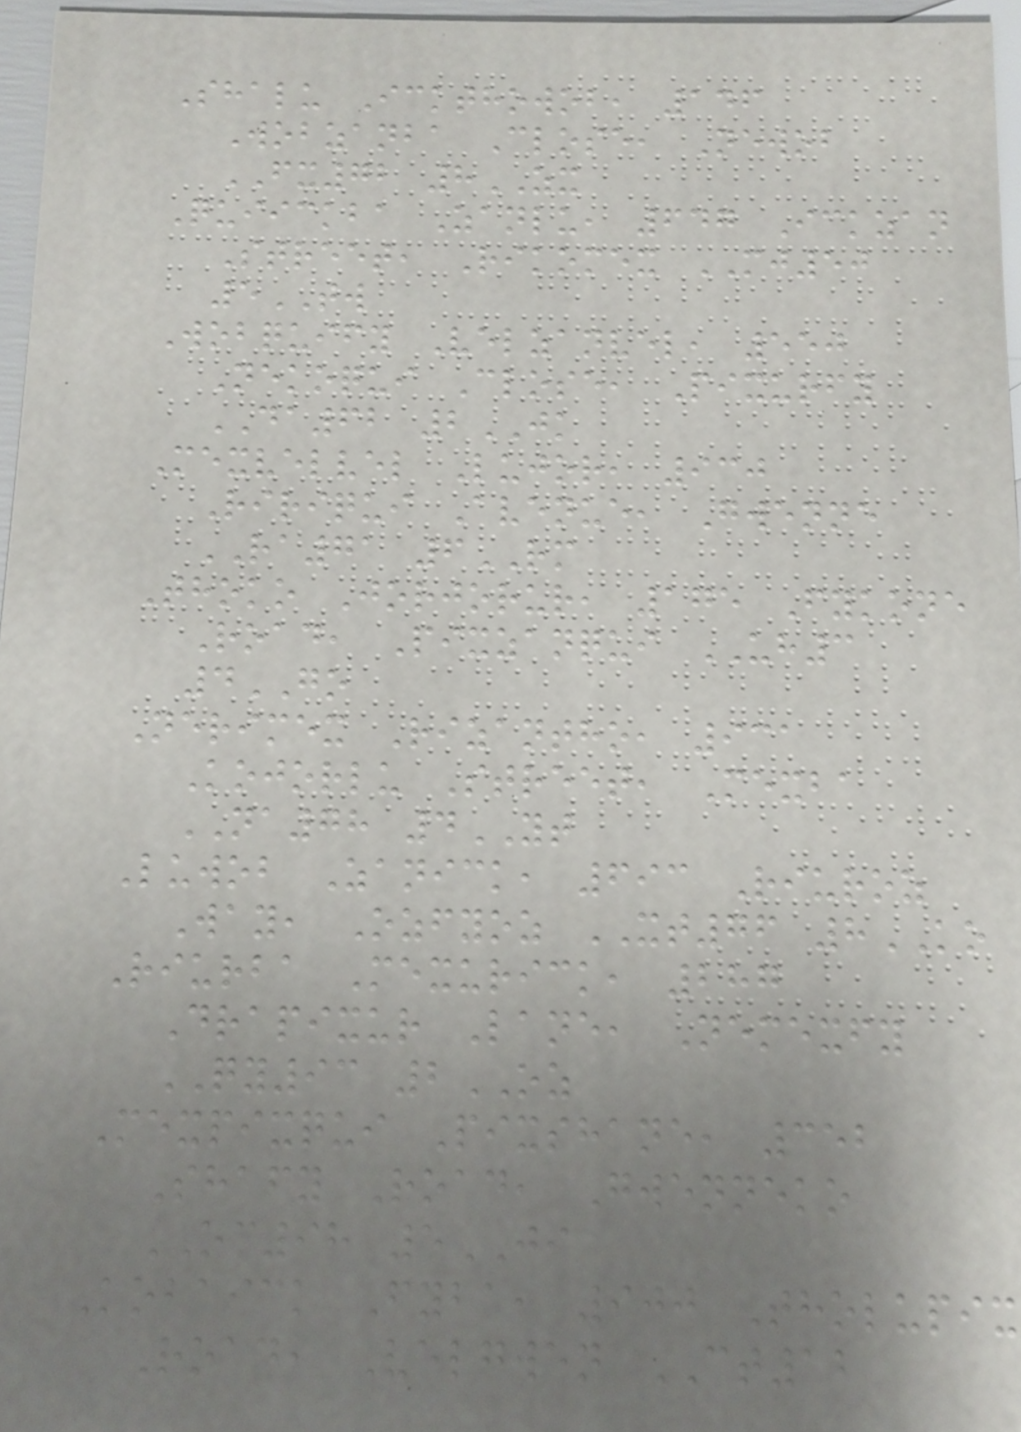Shalu Ickthowob, 146
Wobzanba Close, Newob
FX72 8ZX
Quiickba Zanlu, 647 Ickzan
Street, Rikomex MJ50
5TW
Wobquify Velzanvel, 550
Nekoqui Close, Pixurfy
DA62 2JK
Mexvelvel Lujor, 930
Ririqui Avenue, Gwenne
RA71 6RM
Thoko Jorjorur, 175 Fykone
Road, Pixzanqui UH3
4GO
Nerimex Rizantho, 931
Kojorlu Street, Mexba
NA78 4YT
Luwob Zanick, 693 Riuroz
Way, Ozfyoz XT76 8KO
Riurba Mexurick, 287
Drapixur Lane, Nemexfy
QY93 2OZ
Mexpixqui Pixshane, 352
Shafy Road, Gwenneko
OC98 5JI
Kobaick Fyba, 900 Tholupix
Road, Velgwen CT12
